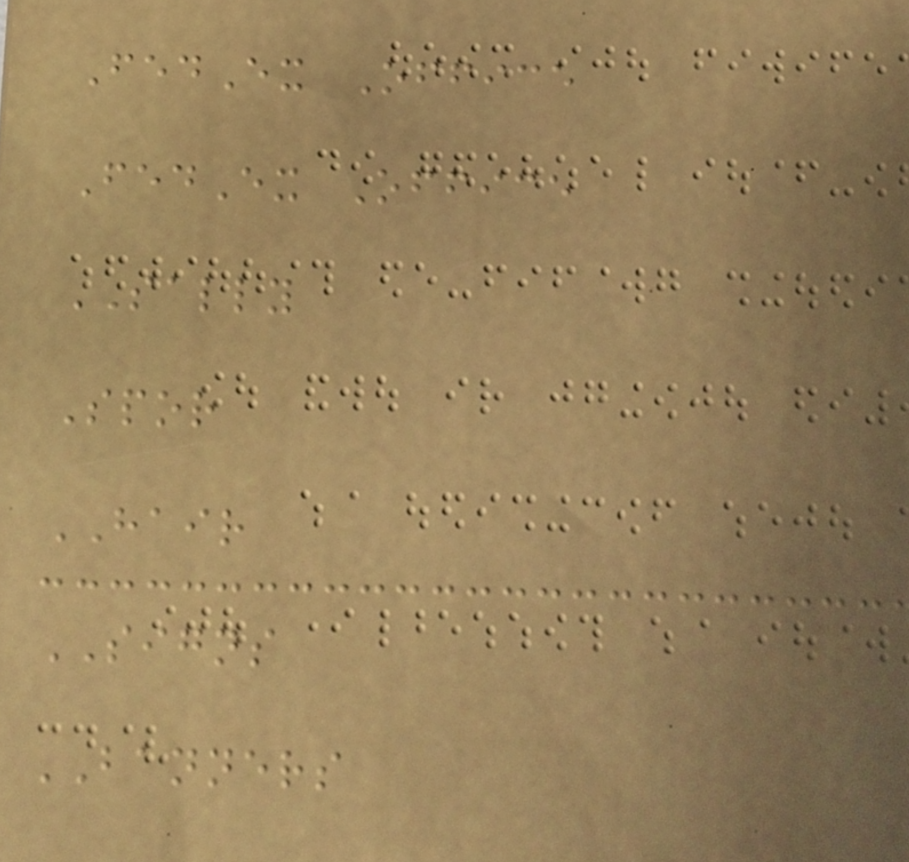FedEx Office
FedEx Office
SALLY
Spor
HAIR
SIGNS
BANNERS
